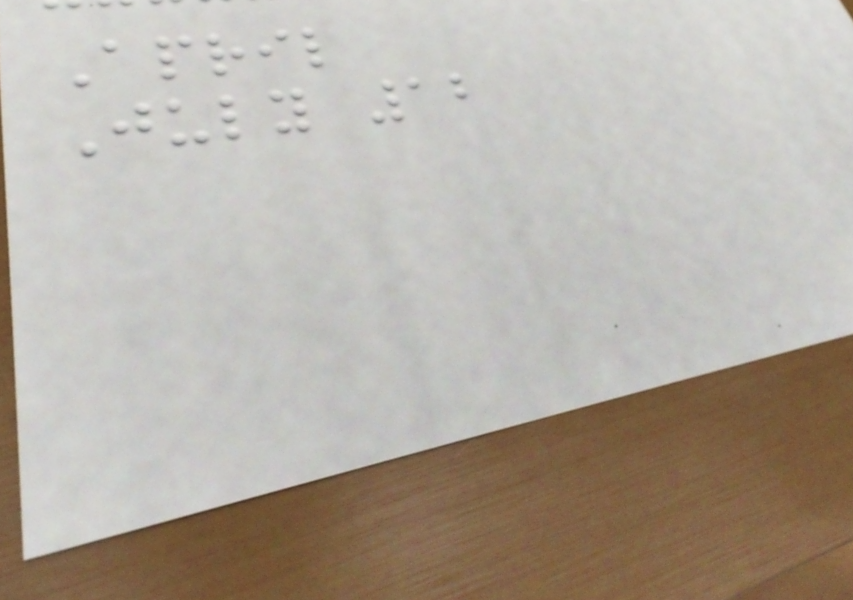April
July 12
